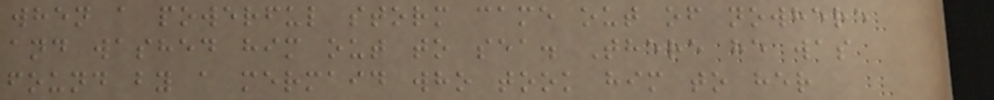when a powerful storm came out of nowhere
and washed him out to sea. There he was
found by a mermaid who took him to her
